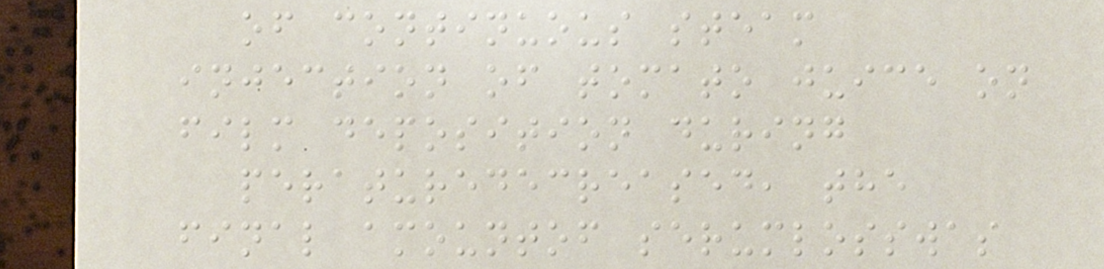of continuous steam
injection of tomato juice on
film deposition during
peraturedecreased, the
final amountof serumlosswas
